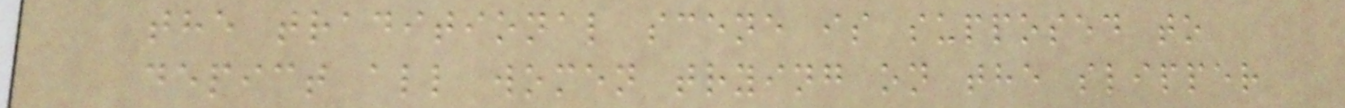the traditional scene is supposed to
depict all women trying on the slipper
